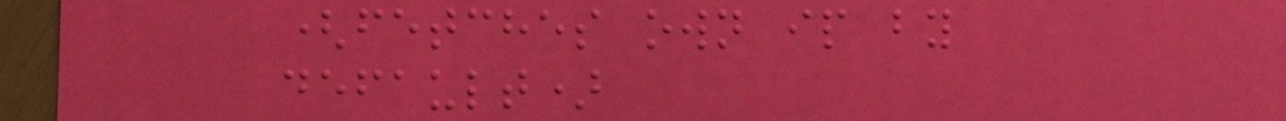(fetches own ip by
default)
